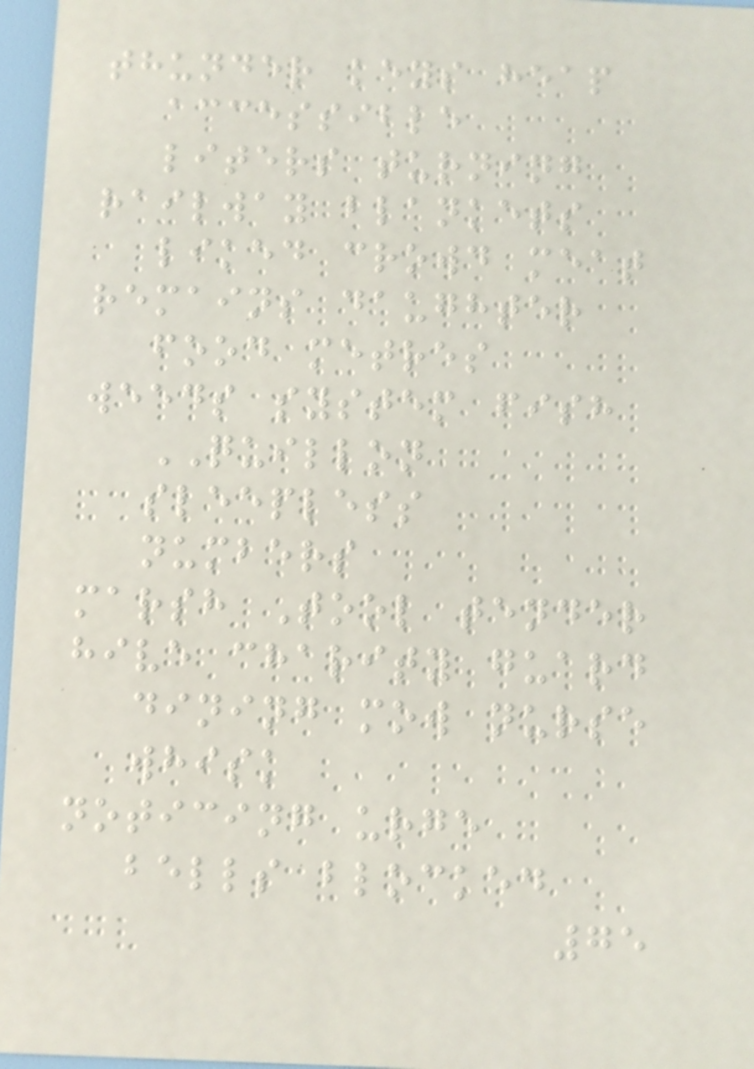thunder keys heap
accessible
liters turning
railway blankets
liked crowd meat
remains daughter
food metres
weeds system fish
QUILLON
sleepless
numbers
marsh Tool tender
hive charity guard
dining mow nurse
whisk
noticing urge
bells blocked
75
